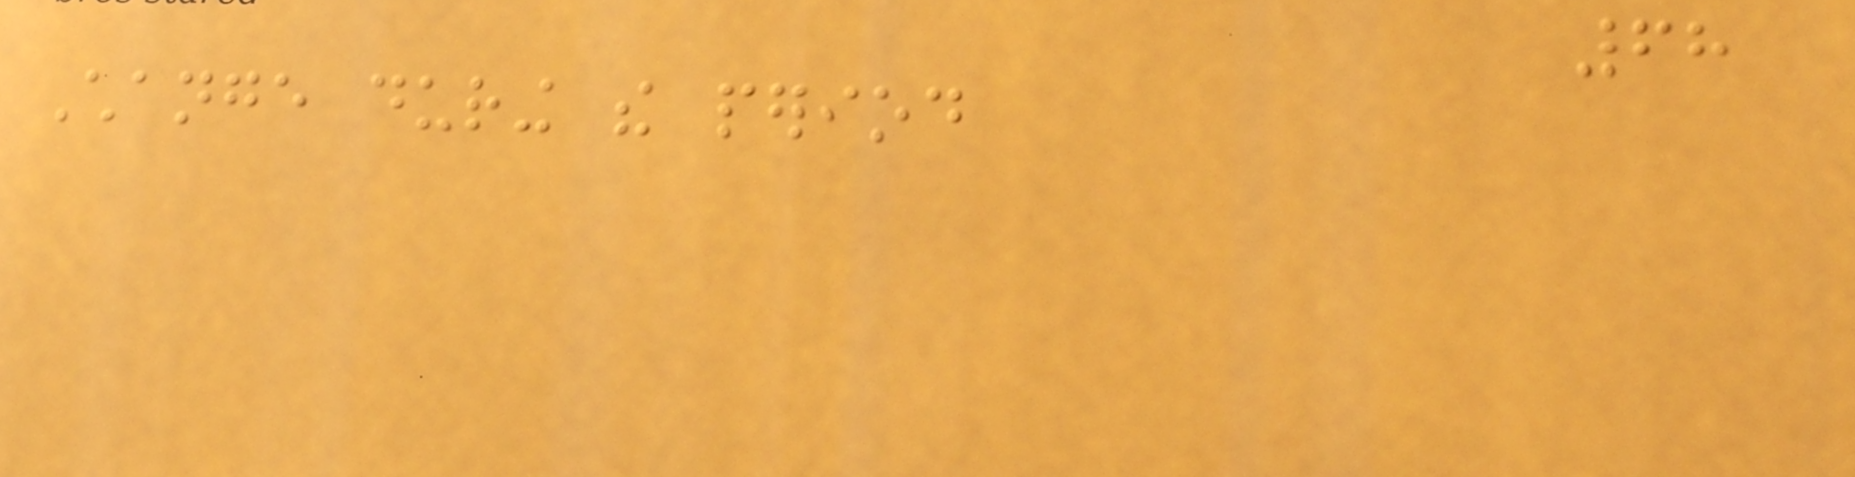68
Change during the period
